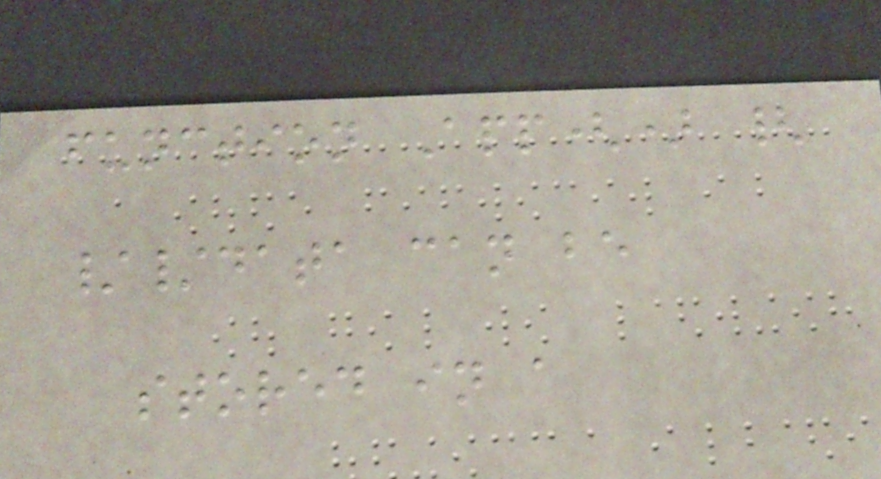function App() {
//data can be
stored in a
